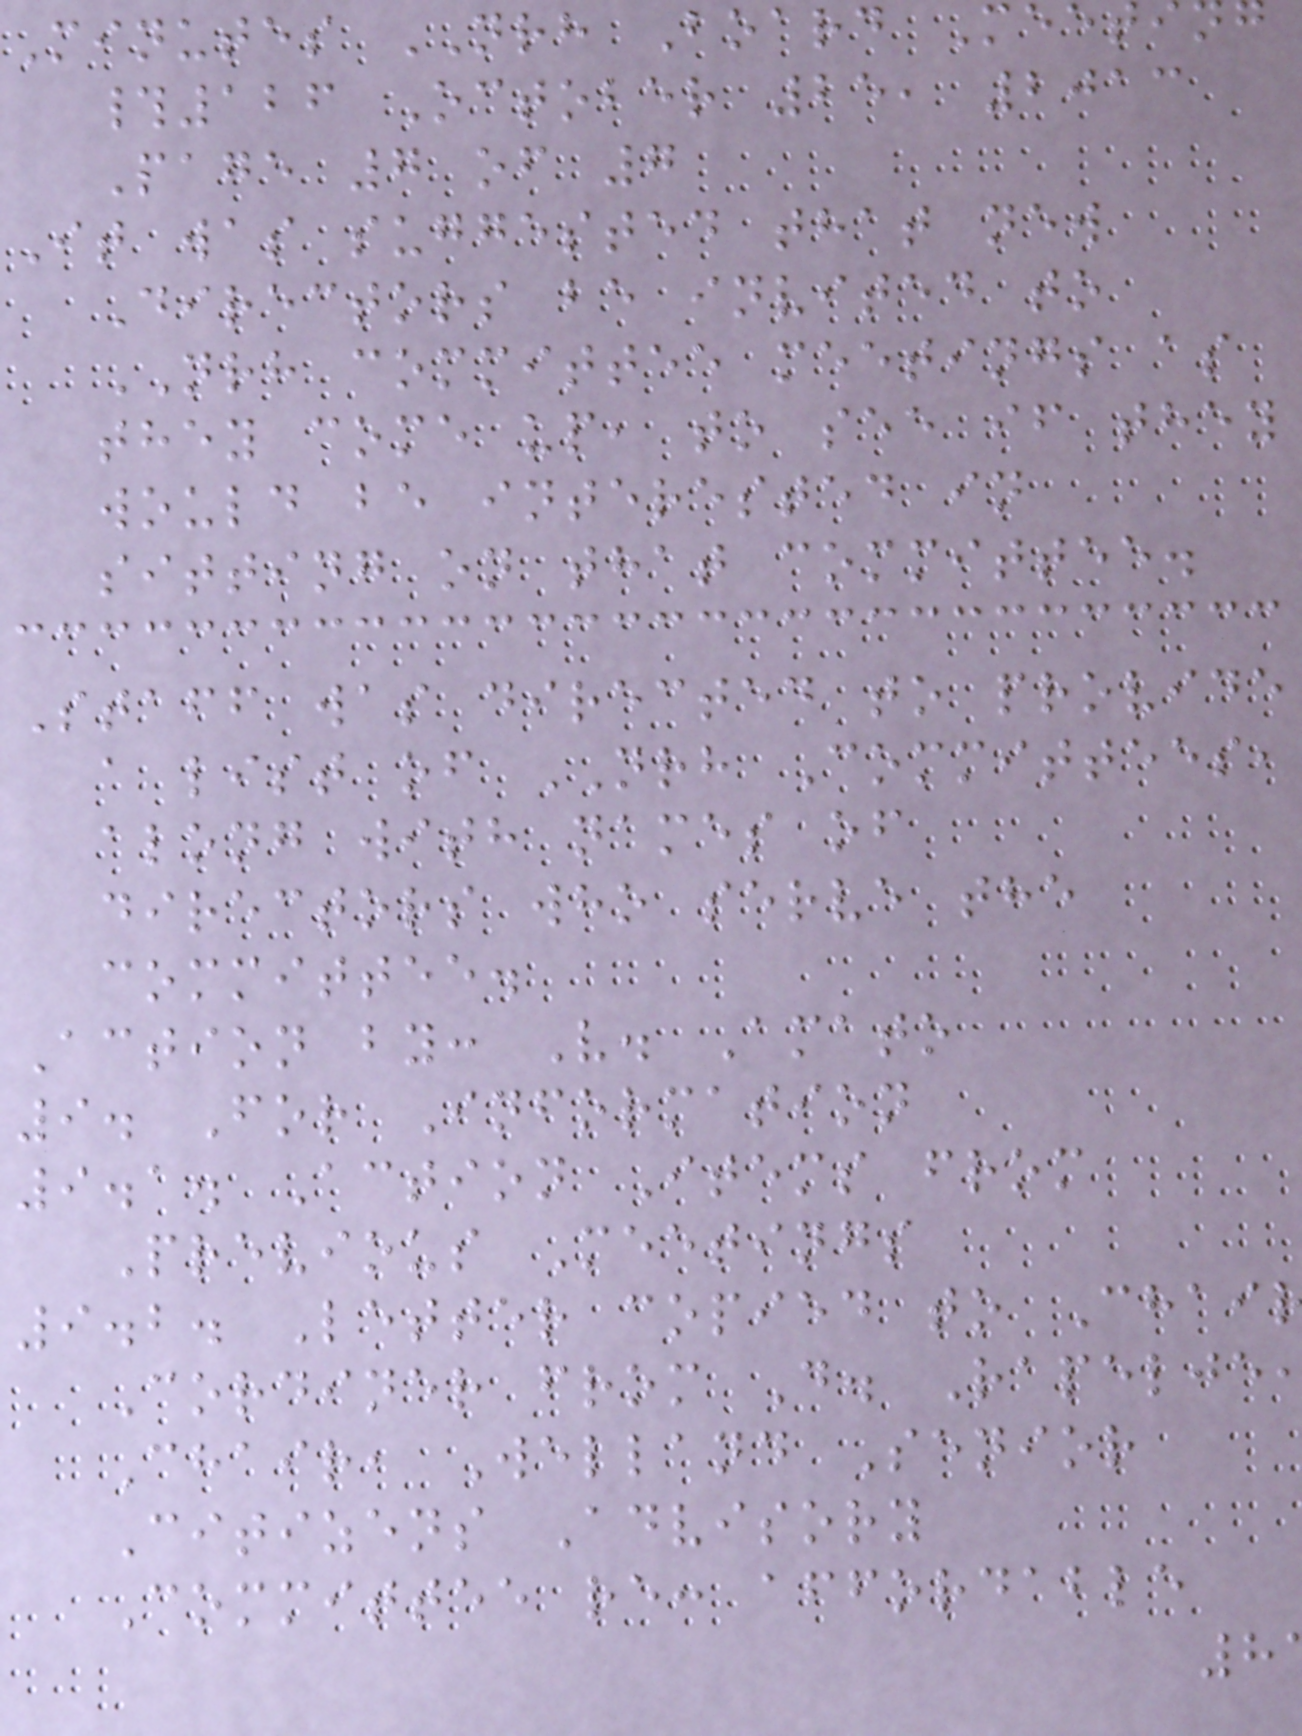Minutes NRH Board Mee
#126 October 25, 2013
Page 7 of 7
It was suggested that new
Directors be invited to
NRH committee meetings as
they come up, to see if they
would be interested in
sitting on that committee.
Staff was directed to provide
a list of NRH Committees,
along with names of
directors who serve the
committee.
Action by: V. Amato
9. For Information
9.1. Action Items from
Previous Meetings
9.2. Letter copied to Chai
Cordiner from D. Rapelje
Chair, Welland Senior
Citizens Advisory
Committee re: affordable
